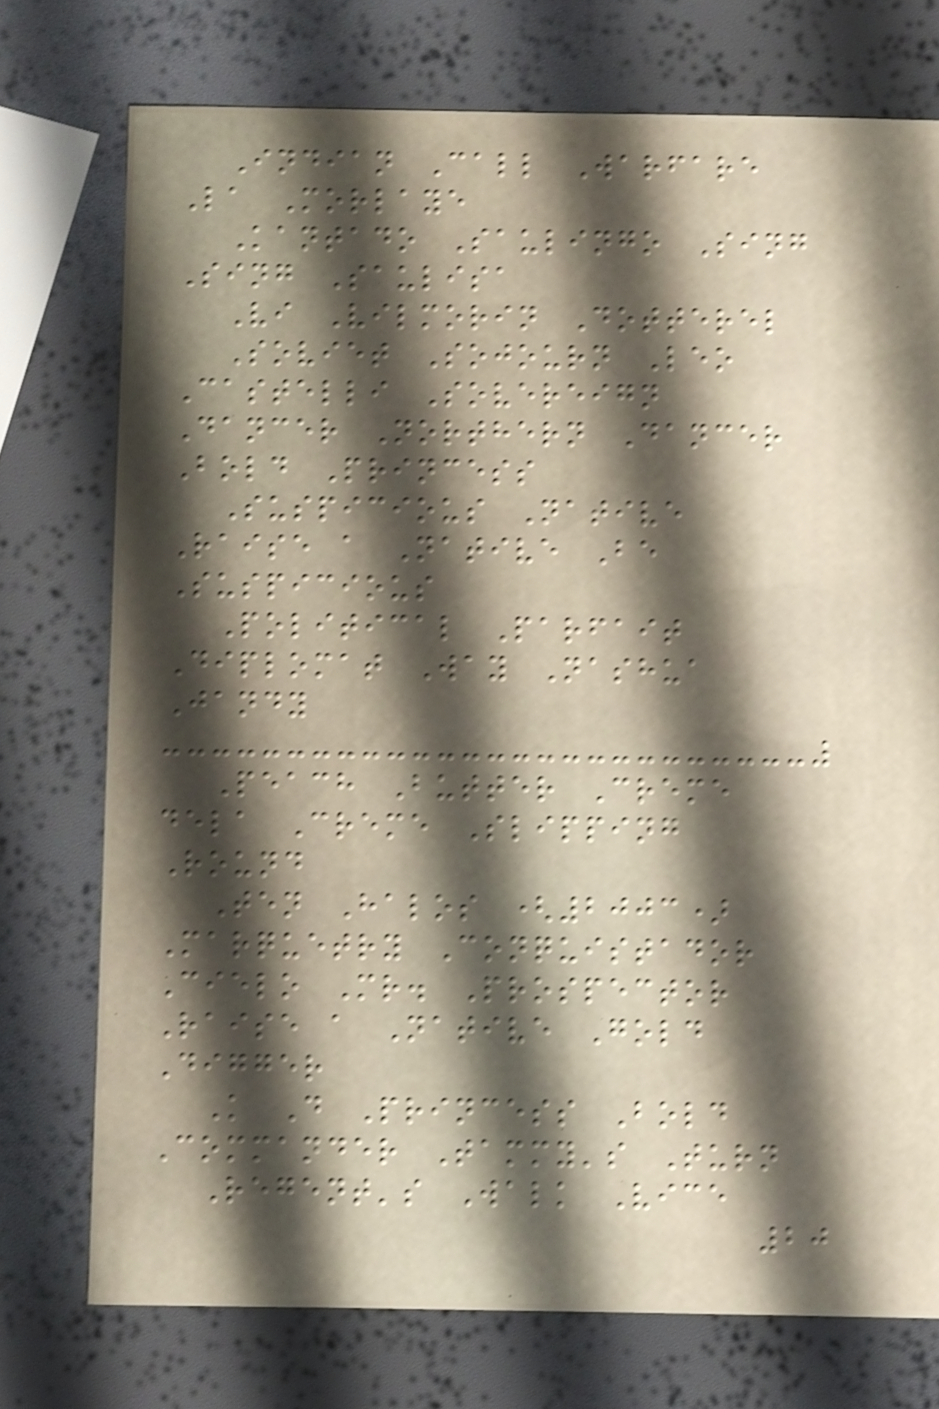Indian Call Warfare
La Morlaye
Kantado Saulingo Sing
Sing Saulisa
Vi Vilmorin Dotterel
Soviet Sojourn Leo
Castelli Sovereign
Dancer Northern Dancer
Bold Princess
Suspicious Native
Raise a Native Be
Suspicious
Political Parfait
Diplomat Way Nashua
Jandy
Peach Butter Creme
dela Creme Slipping
Round
Ten Halos (2003)
Marquetry Conquistador
Cielo Mr. Prospector
Raise a Native Gold
Digger
K D Princess Bold
Commander Tammy's Turn
Regent's Walk Vice
20
